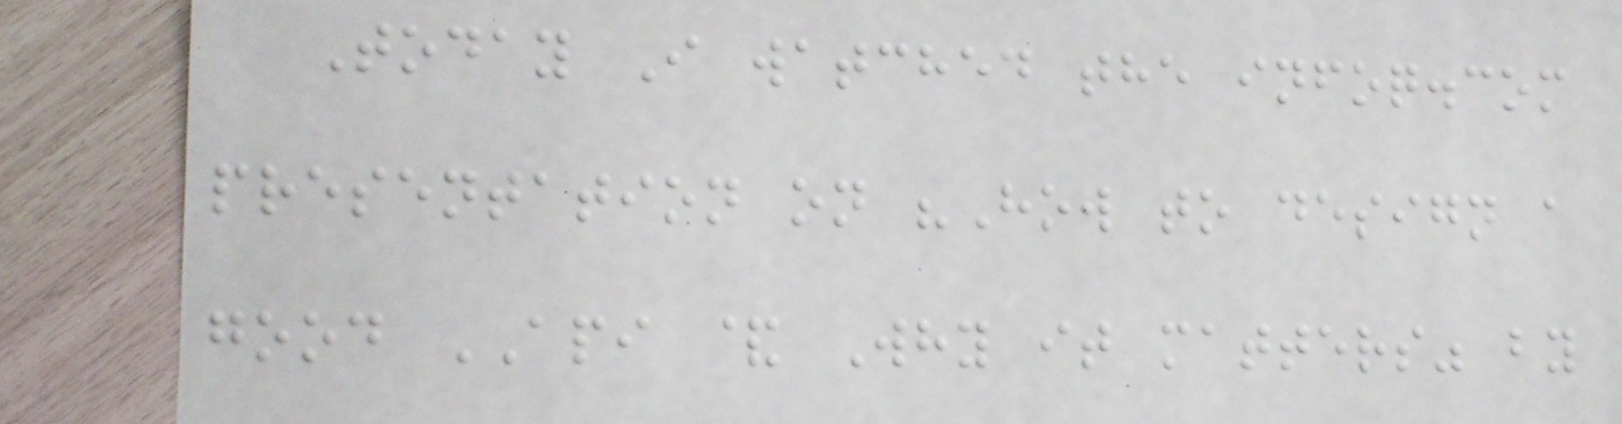Today I watched the infoq.com
presentation on "How to design a
good API & Why it matters" by
